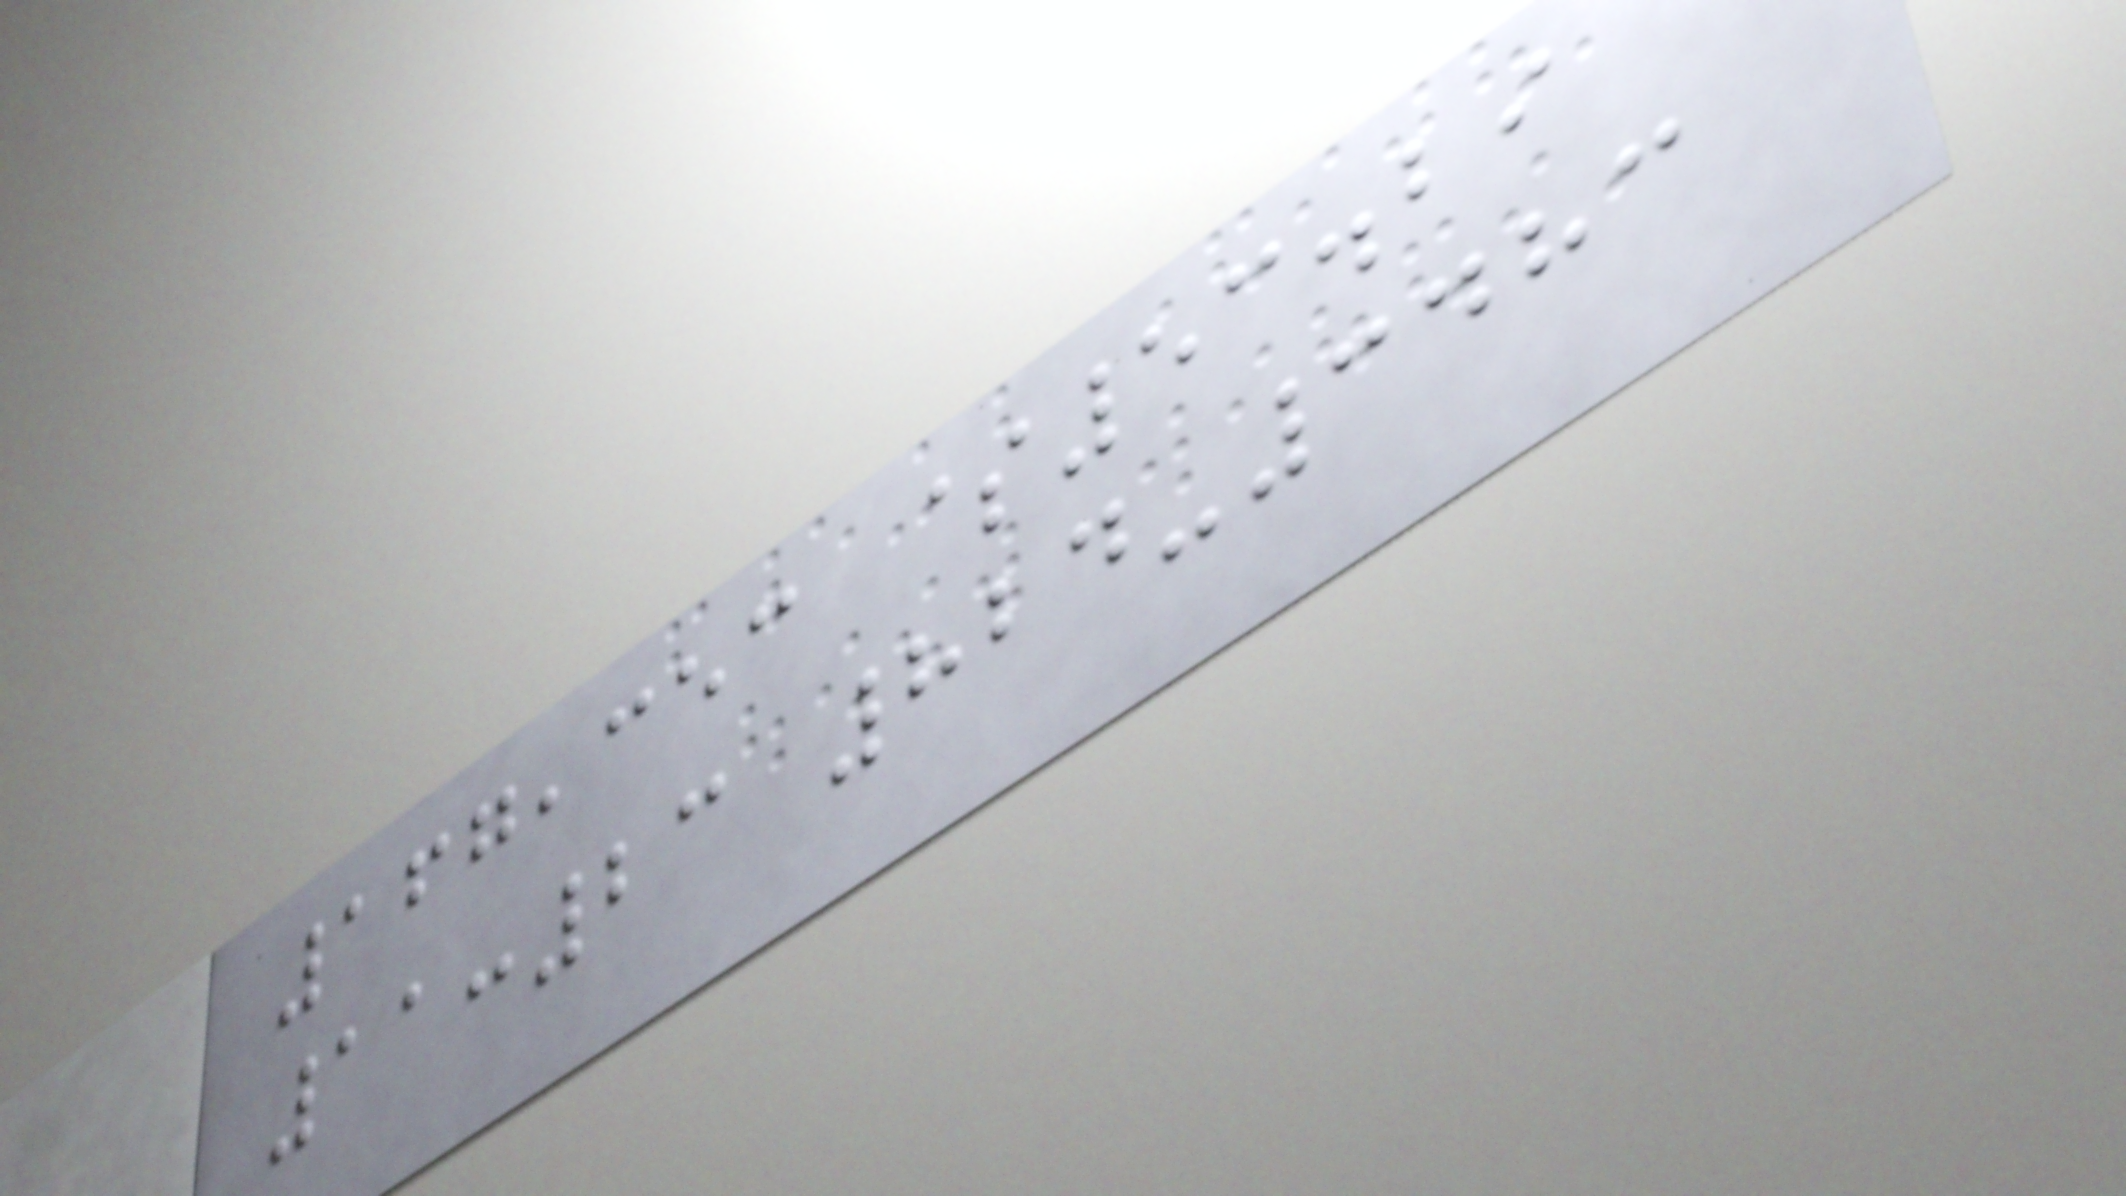167,353 $53.29
11:23 824-3483
